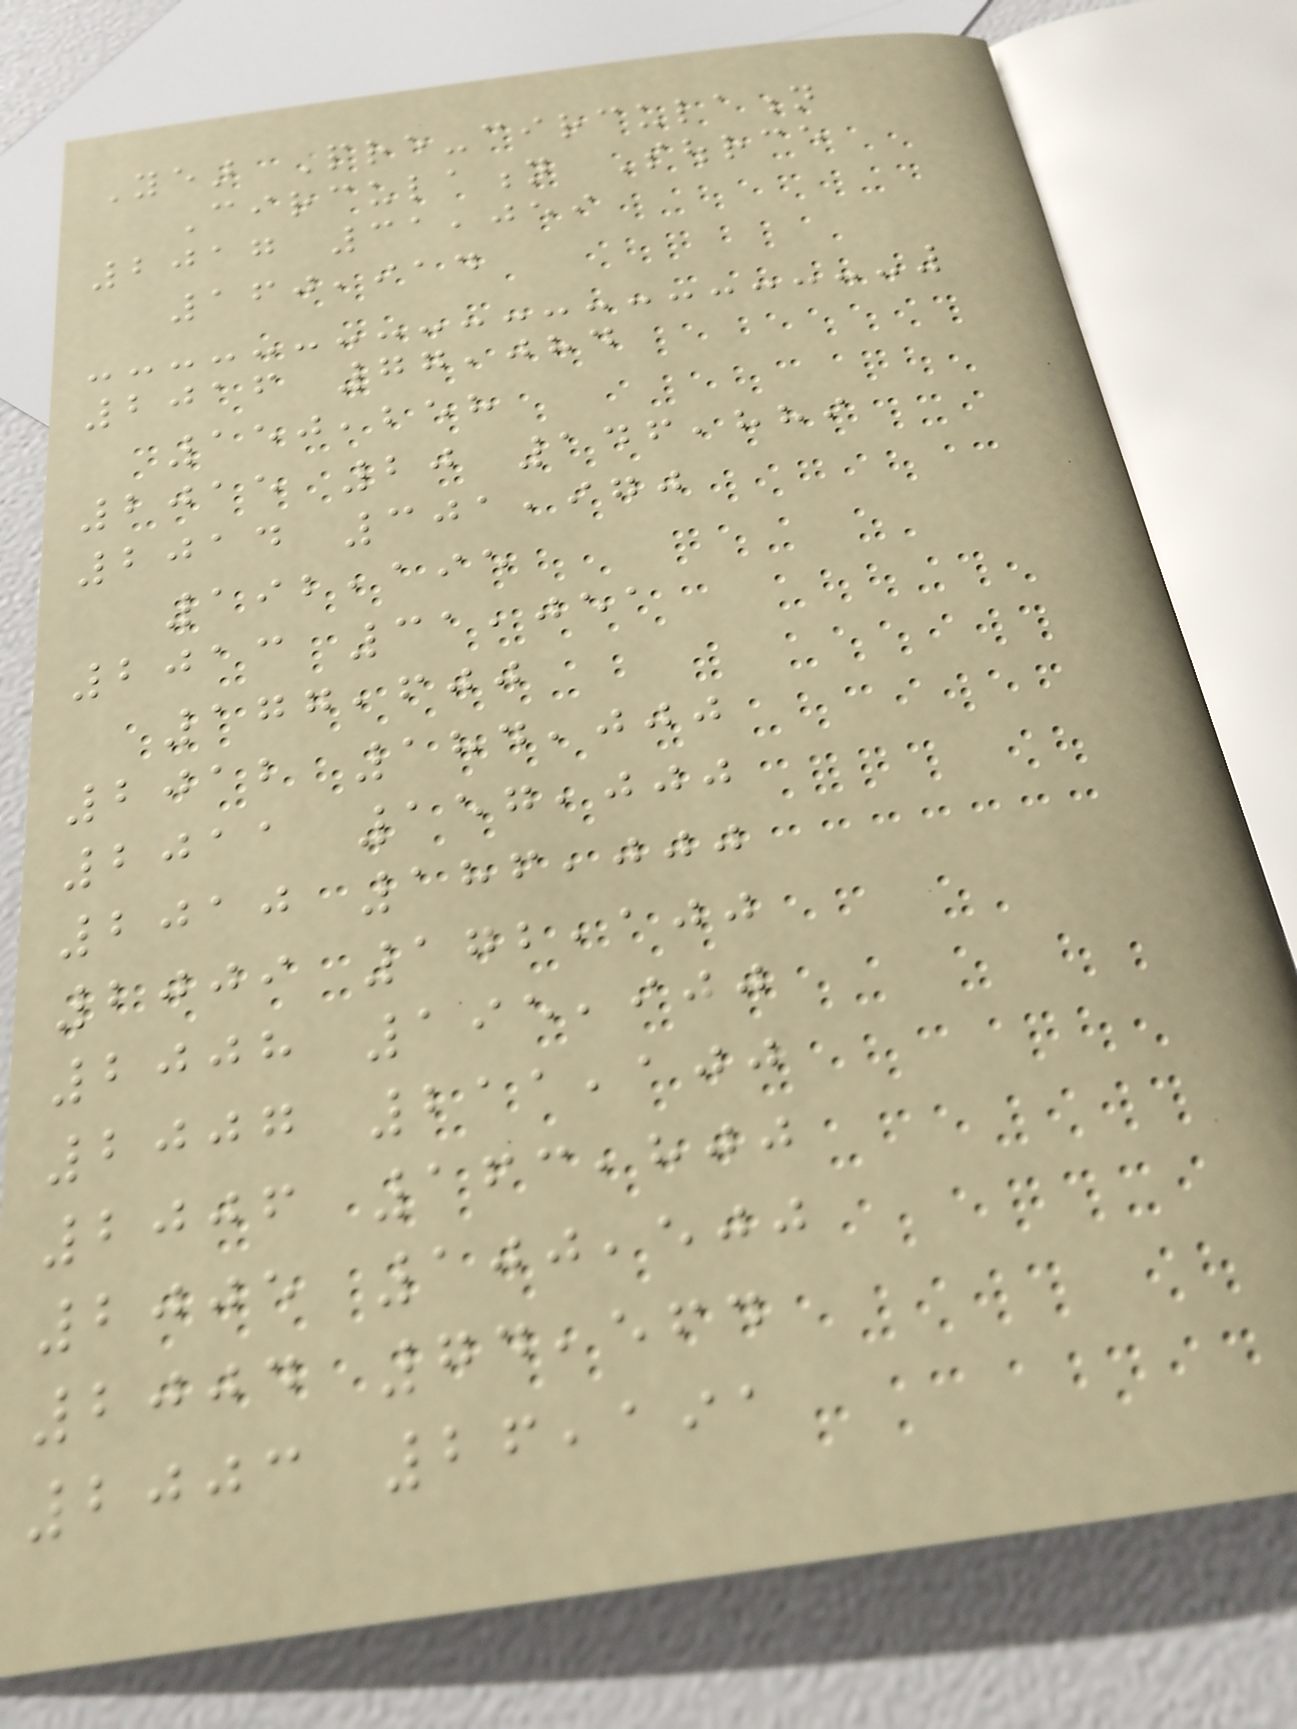Year Pre-circulation
Circulation Source
2017 31,059
160,914
2016 77,084
150,258
2015 20 146,889
2014 301,970
192,195
2013 31,051
177,600
2012 184,000
2011 157,000
2010 186,000
2009 172,100
2008 195,900
2007 211,100
2006 163,800
2005 100,500
2004 74,564
2003 26,191
